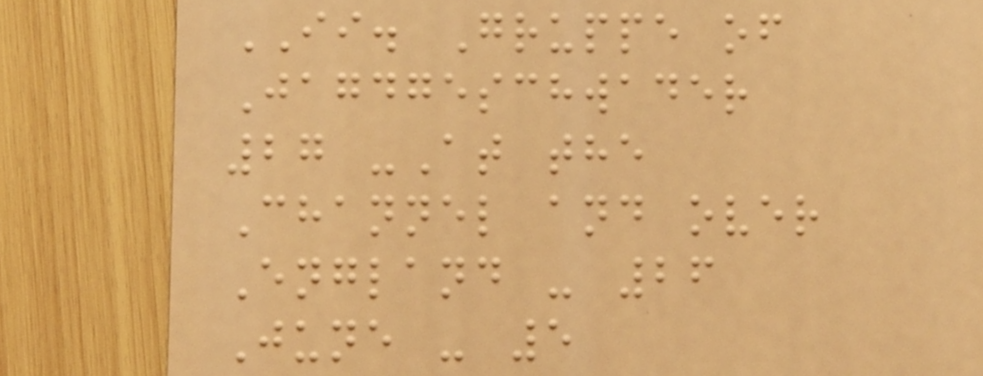II. Gruppe of
Jagdgeschwader
27 -At the
Channel and over
England - 26
June - 5
